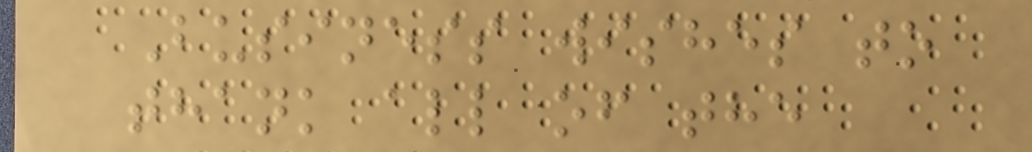Business wishes to
thank all of the
